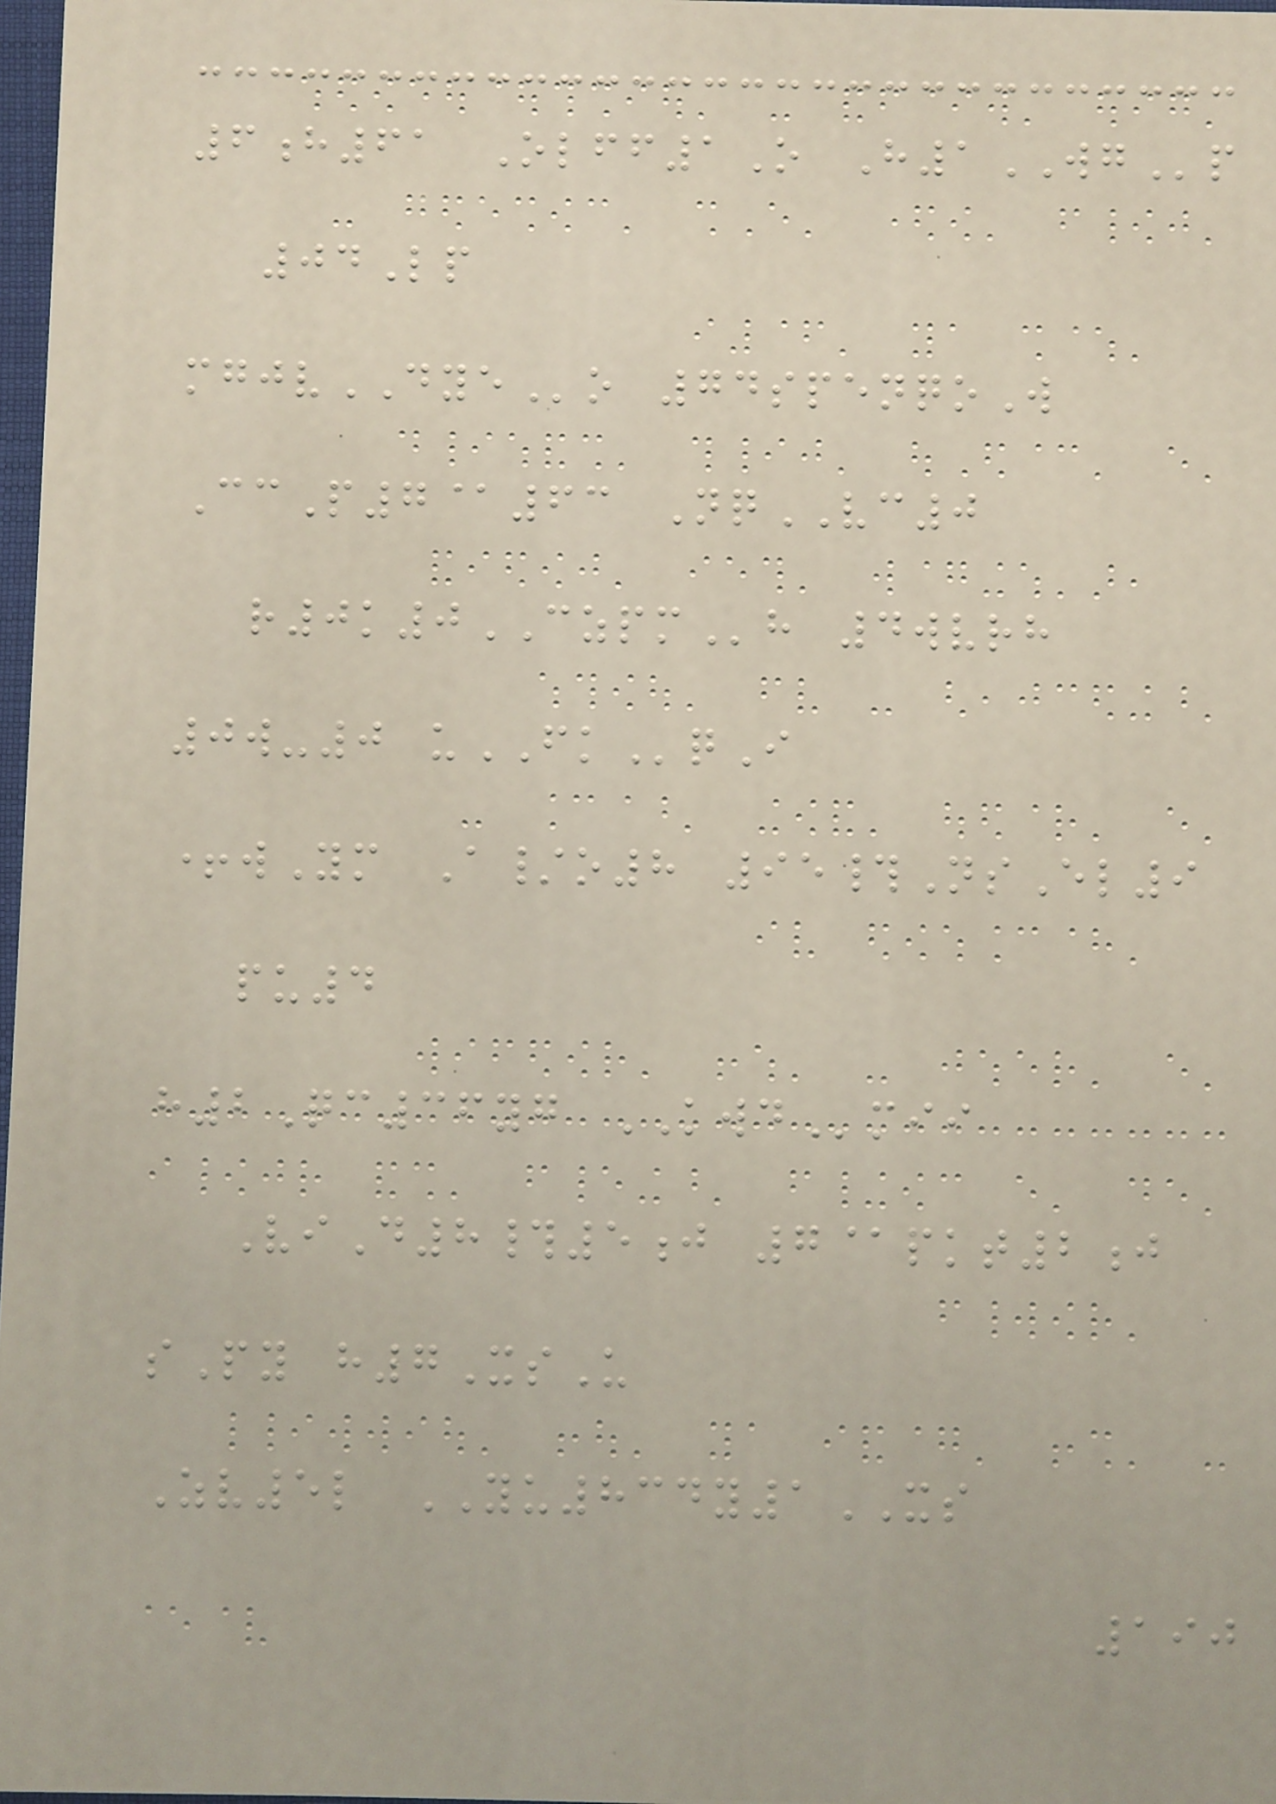6h61 Olff1O H1WGp
04Lp
mgjvDYEo 74spenqoW
CcP7@63 NqVC0
r0k0CZPMh 4wvrh
0w-0 uFKqI
+wYm A/o8 95#NsEl9
pu4
h2Qc36yg KWDmii
ViD8#5j 7@pkt2j
sPy h7XsU
Zv5l YU834y1XS
190
